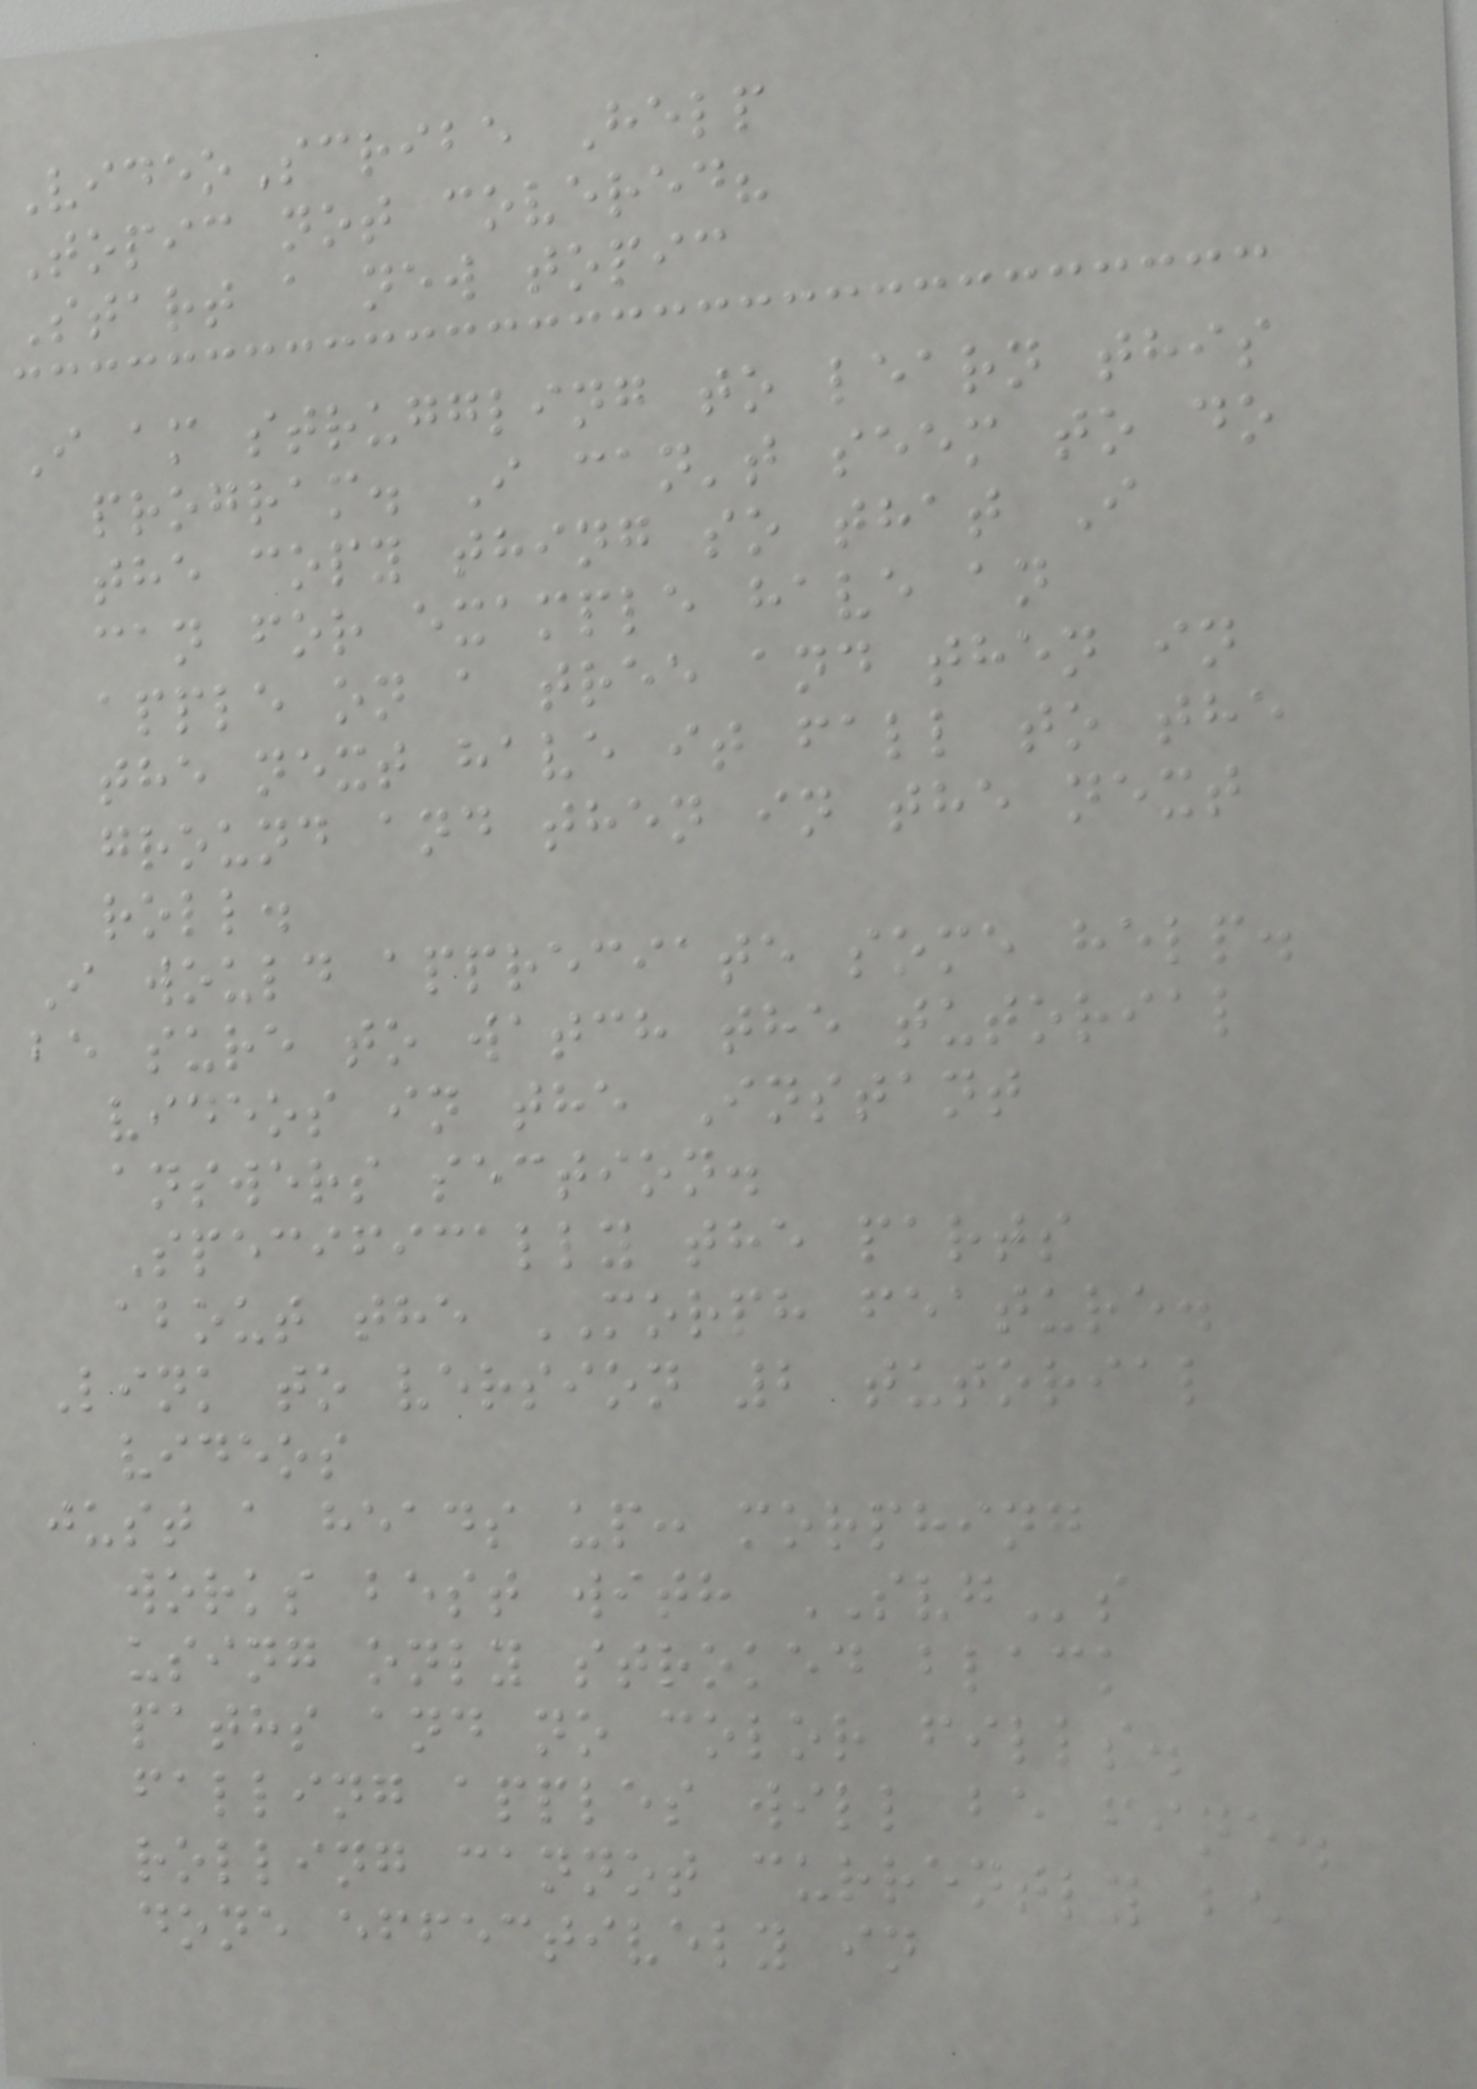VideoScribe Help
Topic not covered?
Start a new topic
I am struggling to learn this
program. I can't seem to do
the copy thing so that I
can for example have an
apple on a tree and then in
the next have it fall to the
ground and then in the next
roll.
I would appreciate some help.
be sure to watch the tutorial
videos in the Instant
answers section.
Specifically the parts
about the MORPH feature.
Link to version 2 tutorial
videos
just a heads up: morphing
works best with SVGs
using only stroked black
paths and no color fills.
falling apples will be fine.
rolling cannot currently be
done effectively in
